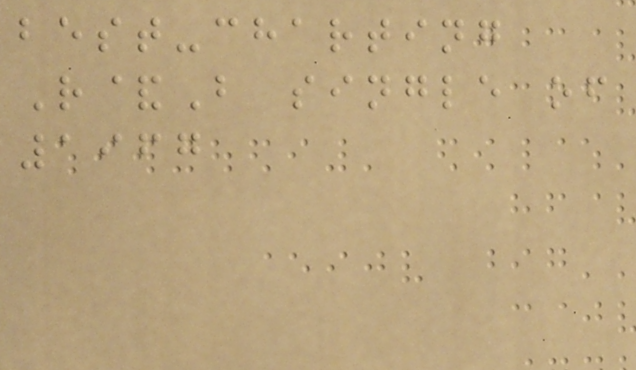best-charting
R&B single of
1967
